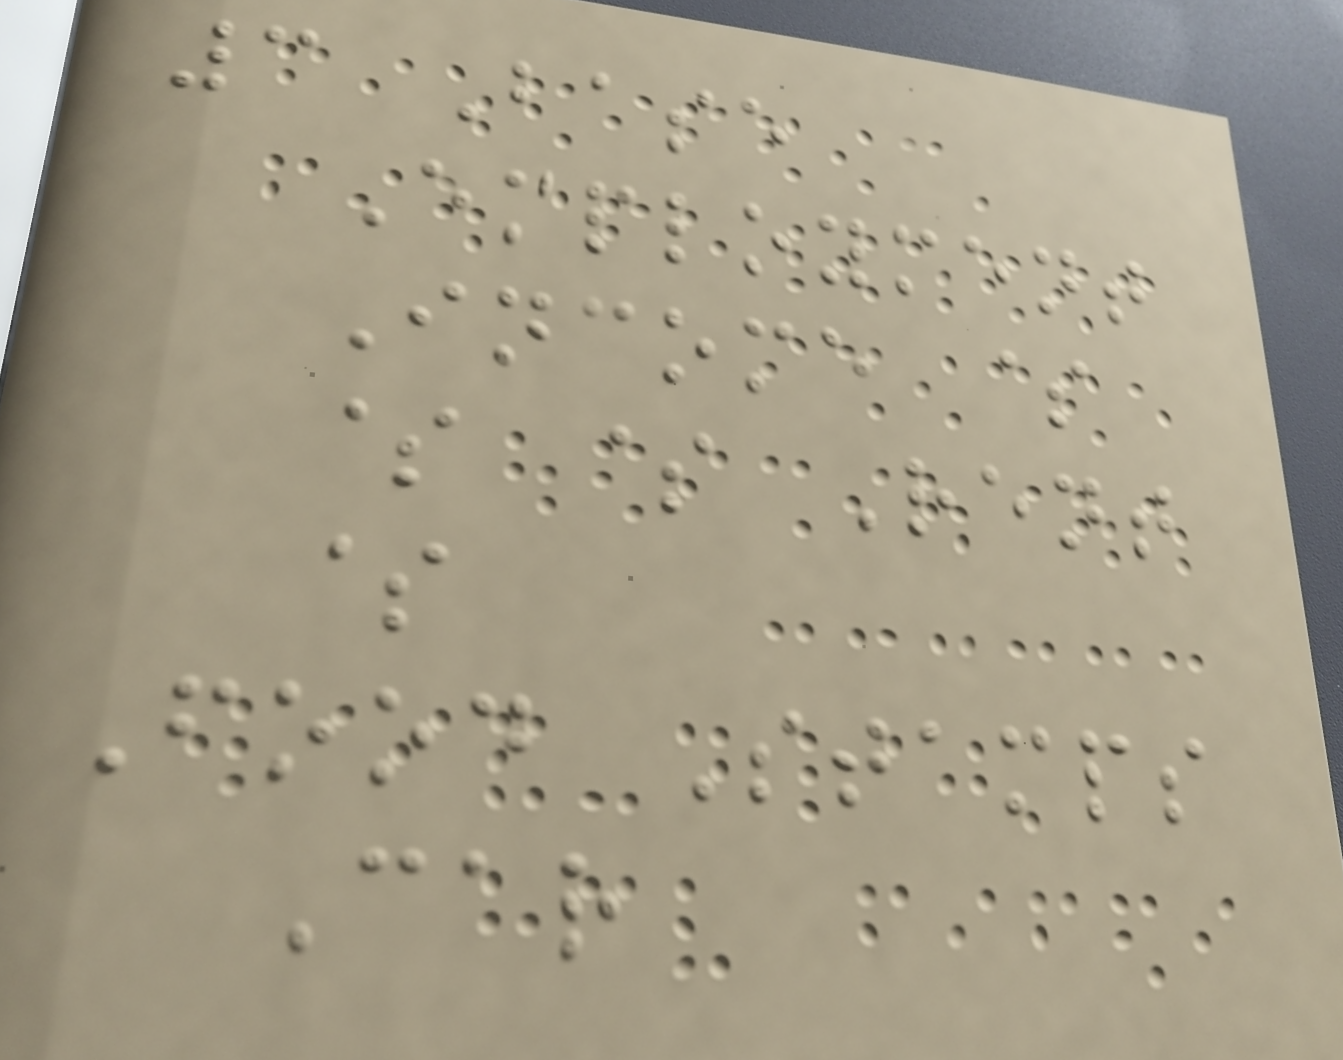3 Base
Employment
Income $
$ $ Rent
$
Food Stamps
Car
